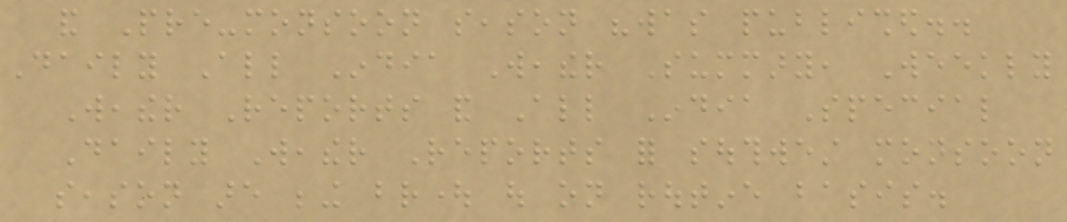and Pre-monsoon season "was published..
Daily All India Weather Summary, Weekly
Weather Reports and All India Special
Daily Weather Reports for southwest monsoon
season are being brought out on routine basis.
